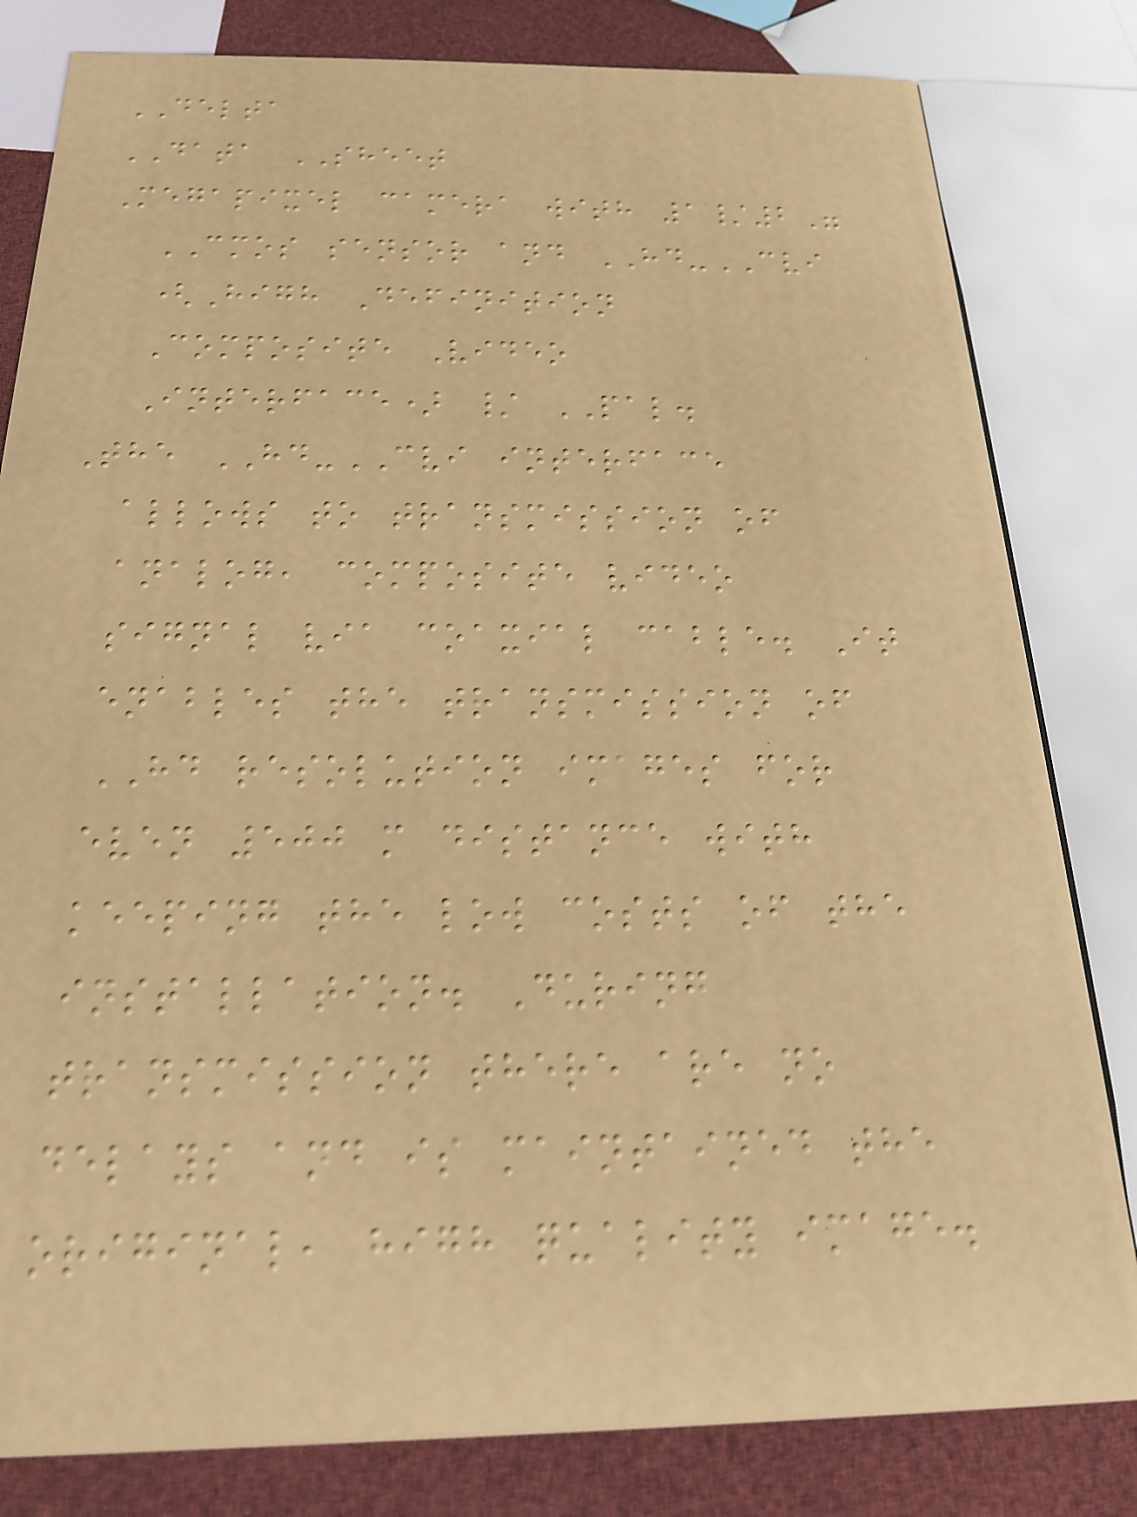DELTA
DATA SHEET
Megapixel camera with 1/2"
CMOS sensor and HD-CVI
(High Definition
Composite Video
Interface) / PAL.
The HD-CVI interface
allows to transmission of
analog, composite video
signal via coaxial cable. It
enables the transmission of
HD resolution images for
even 500 m distance with
keeping the low costs of the
installation. During
transmission there are no
delays and is maintained the
original, high quality image.
